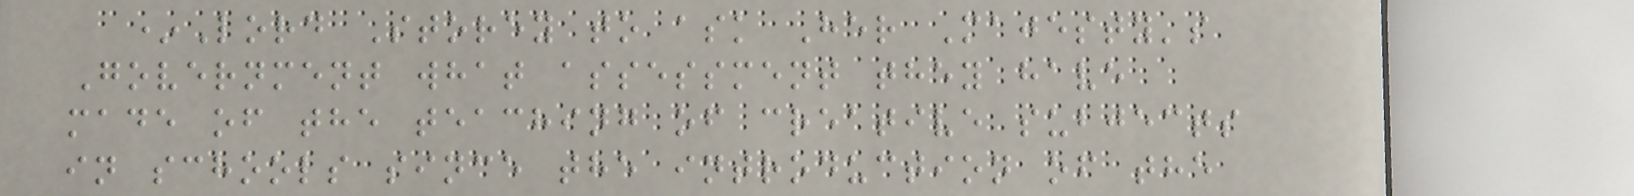*Lord Storey to ask Her Majesty's
Government what assessment they have
made of the teaching of creative subjects
in schools since the introduction of the
